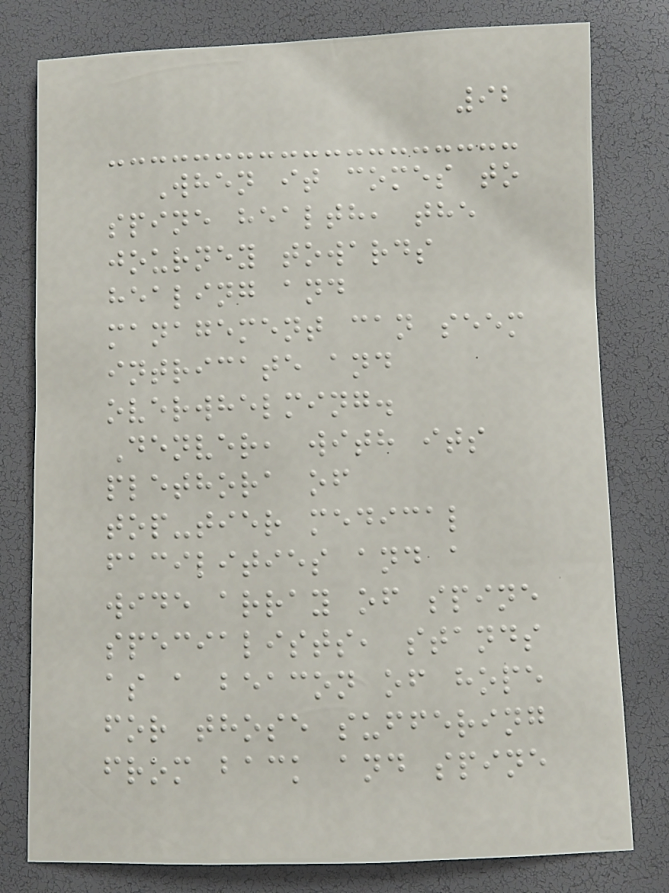92
When it comes to
spine health, the
journey towards
healing and
management can seem
intricate and
overwhelming.
Denver, with its
plethora of
top-tier medical
facilities and a
wide array of spine
specialists, stands
as a beacon of hope
for those suffering
from back and spine
